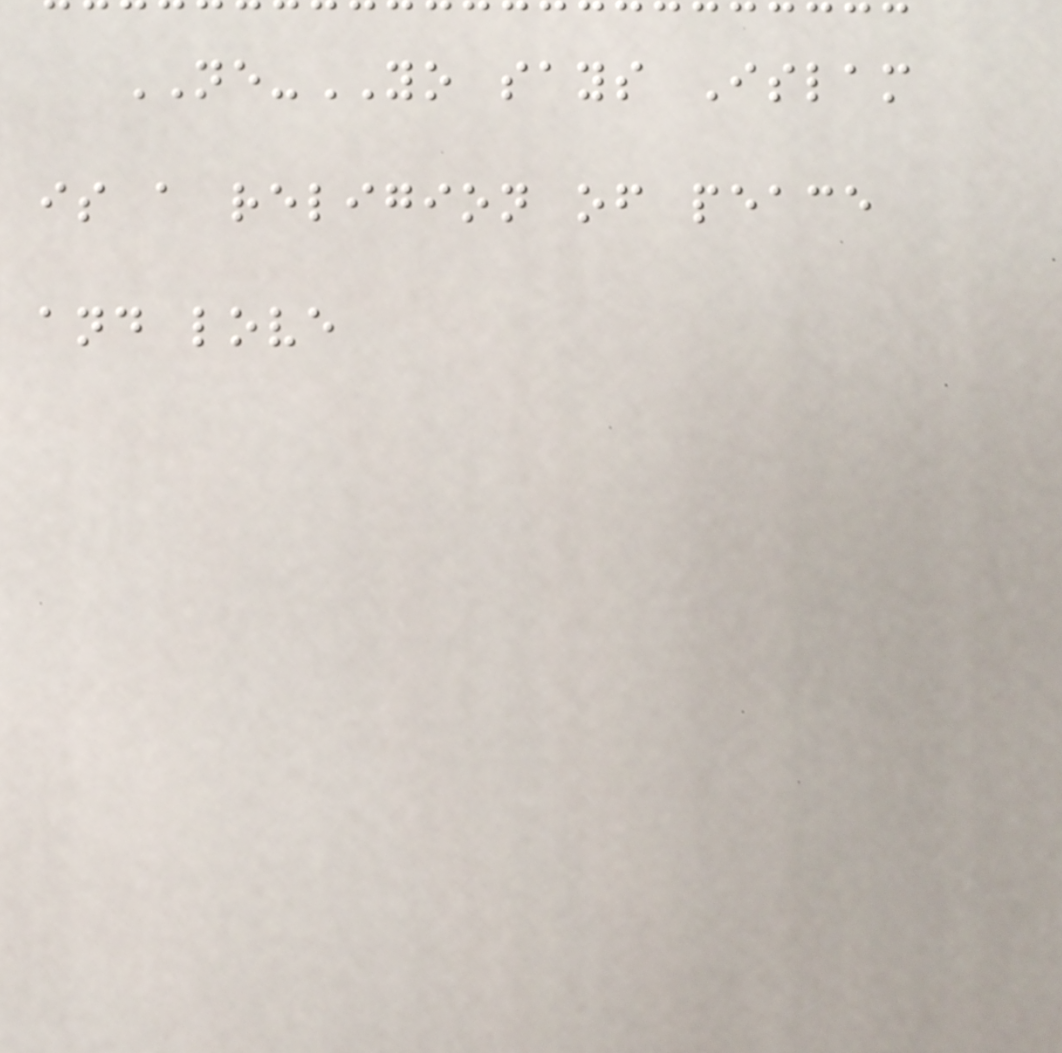NE-YO says Islam
is a religion of peace
and love
